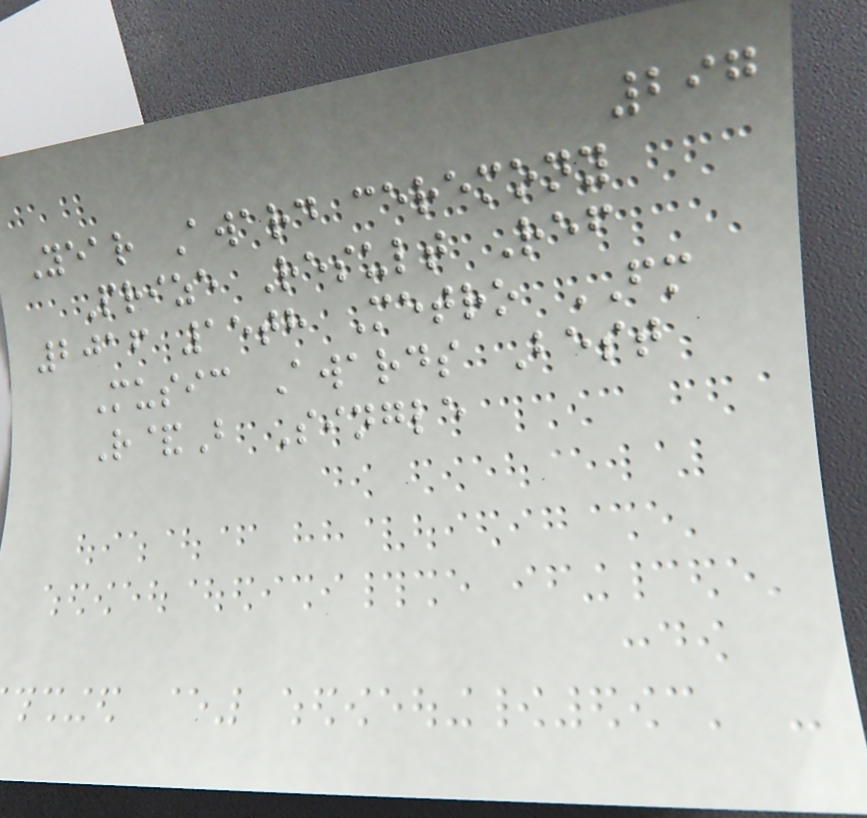297
Year Award ceremony
Prize Result Ref
2016 15th Metro FM
Music Awards Best
R&B Single
